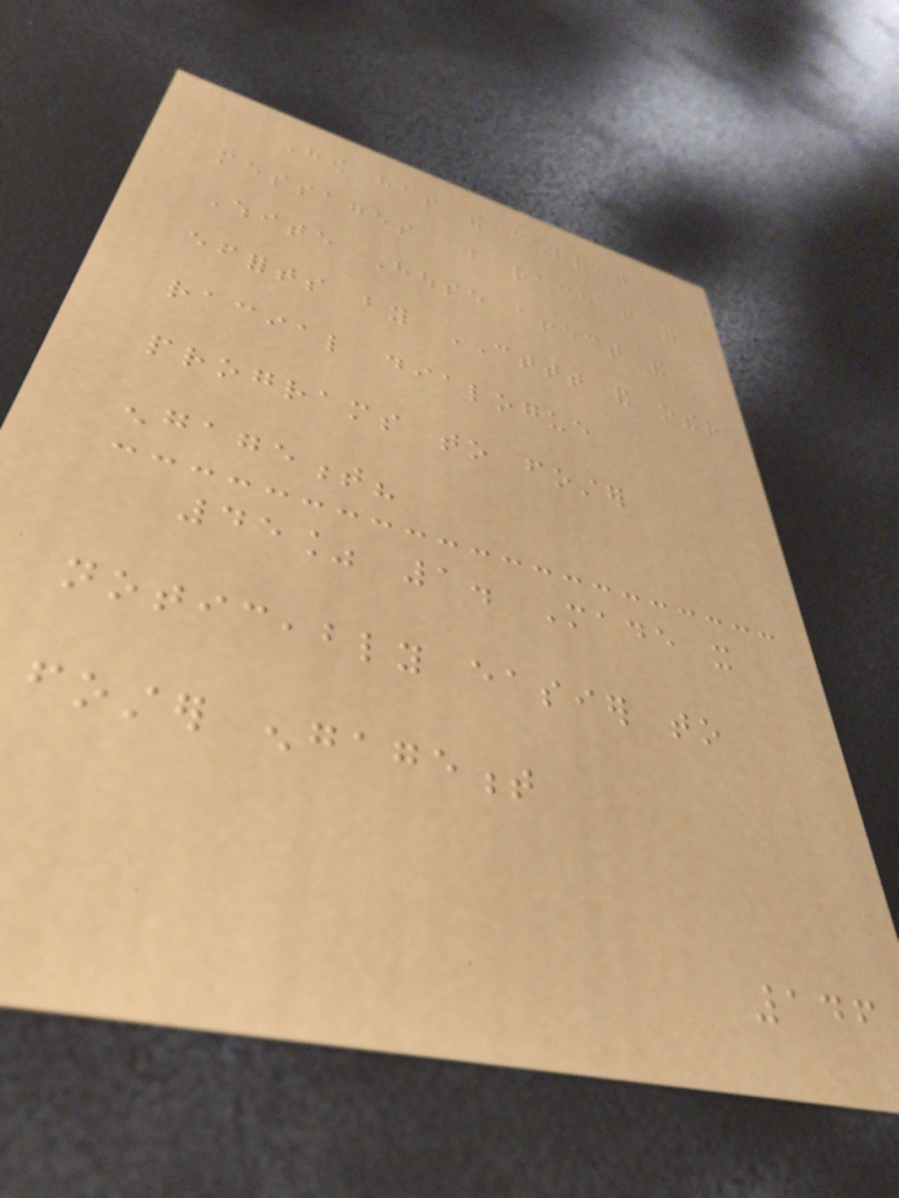How has the current
messages about race from the
White House affect the
efforts by CTTT and other
racial dialogue
programs to foster
engagement?
45% 1. Made it
noticeably easier to
foster engagement
146
